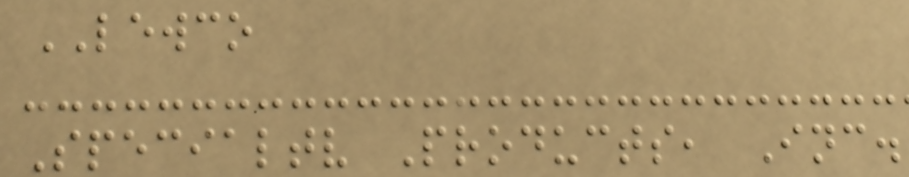LEWCO
Specialtv Products, Inc.
